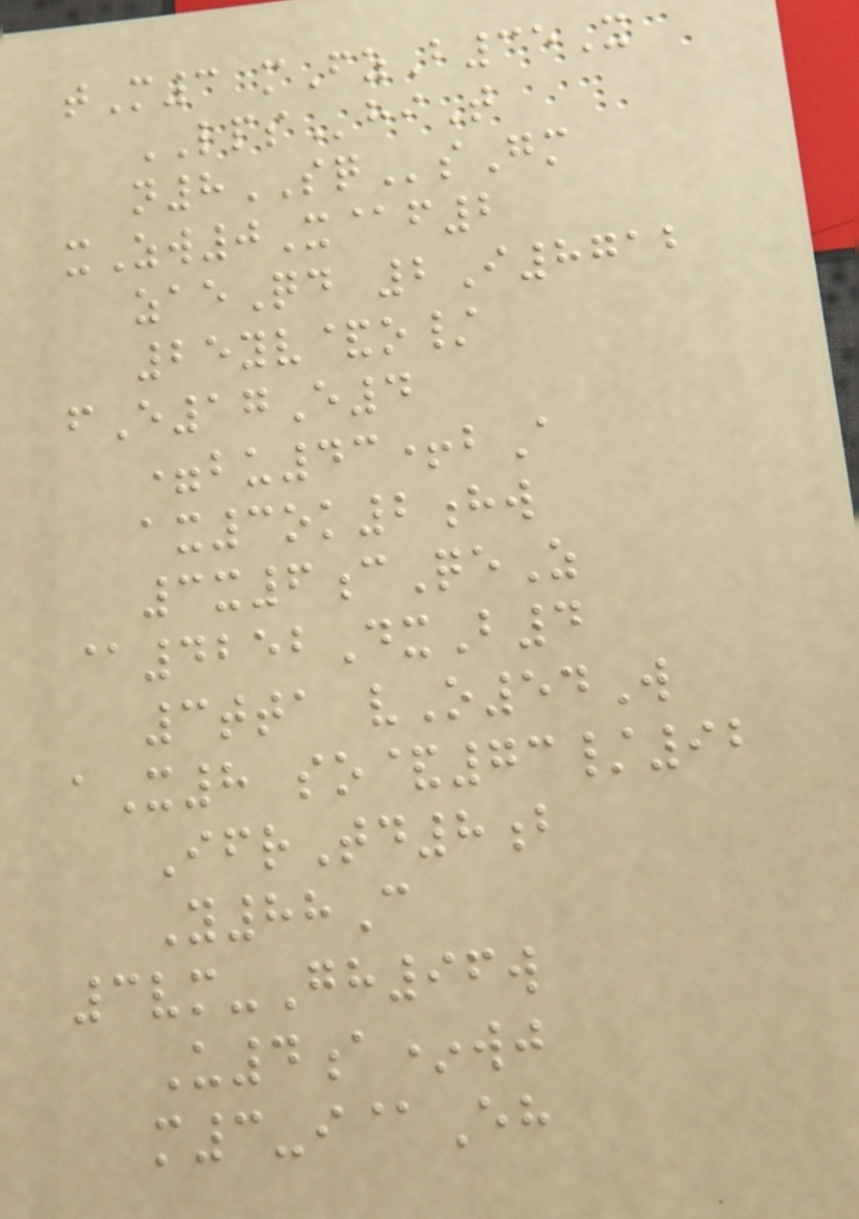tM3 mFzB35X
LPShiT
n8SQsGm
xZw0X@f2
zaeQd 2I8712
25yv&o/
fE17E4
=bu43+bA
ax3ok2hw
3x6cQeZ
@4252DxB4
3tta vO54W
aX8 so&73/92
IfrTd8b
Y88C
3vm-Gh96w
U4a*wj
m3-i@Eh
